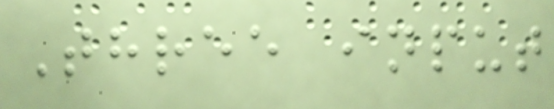Three input
